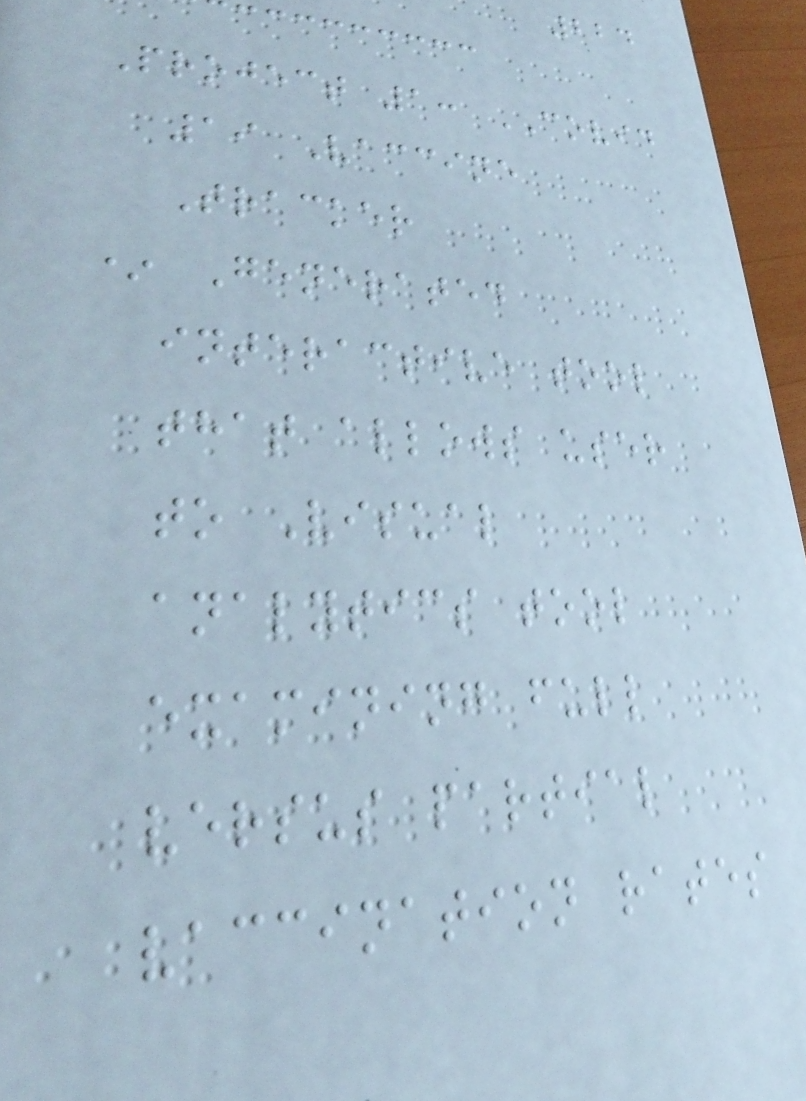224
Project 1: COVID
19 Vaccine
Tracker
* Generated
interactive tool
that allows user
to Visual
analytics tool
examining full
versus partial
vaccination rates
